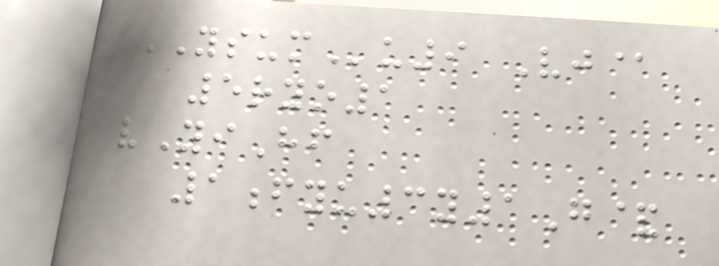YSUMu9 Vj@
5ryo1
vYiHf
1fyu3y1G&
